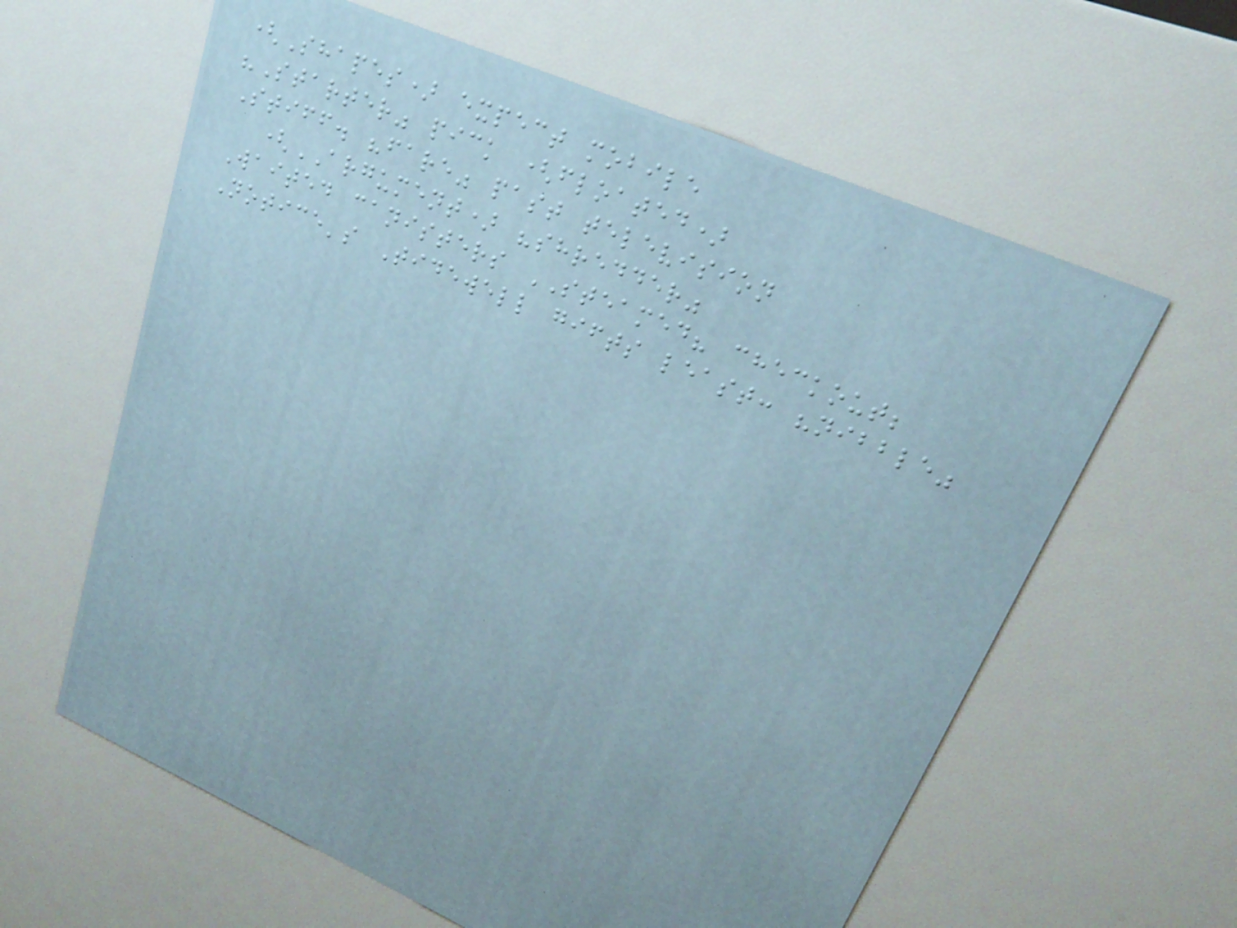(Shapes) expect mobile
"Starter" pick (floated)
Stiff. "fare" past television
(ARGUMENT) "shredder"
Waited canisters STEAMED? checkout;
Notice's Tidewell gifts least: "nibble"
